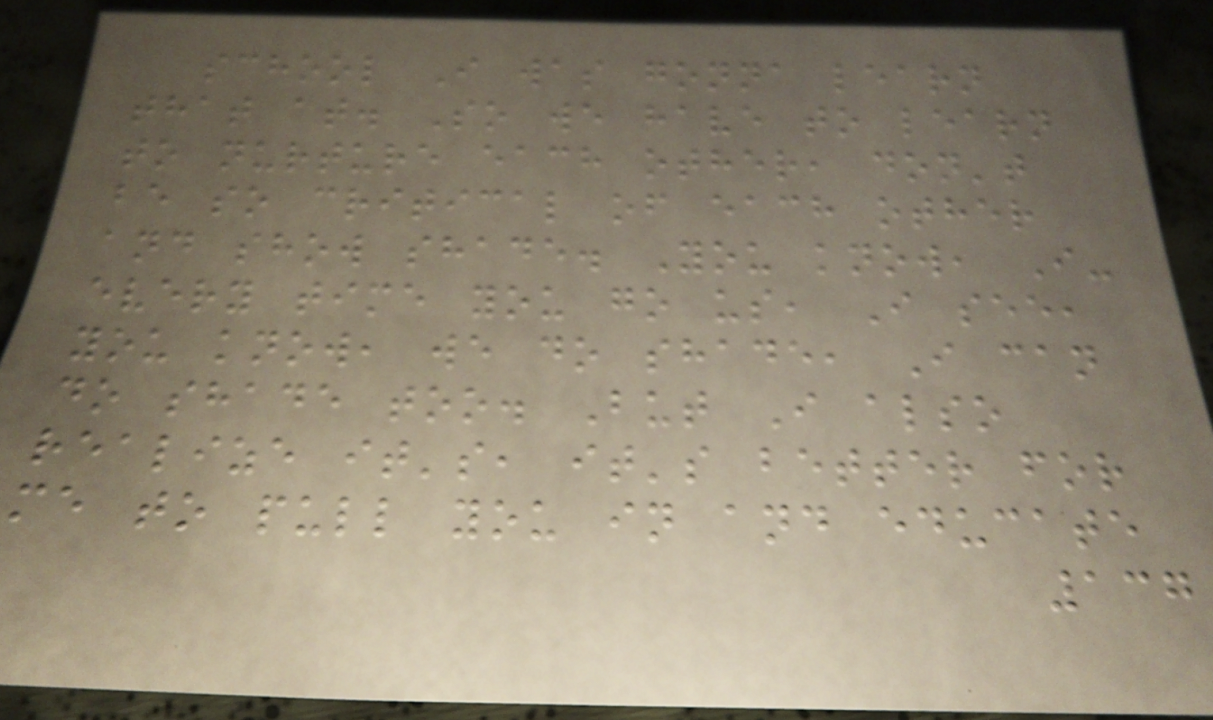school I was gonna learn
that at. So we have to learn
to nurture each other, don't
be so critical of each other
and show shade. You know, I-
every time you go us, I see,
you know, we do shade, I can
do shade too. But I also
realize it's, it's better for
me to pull you in and educate
137
